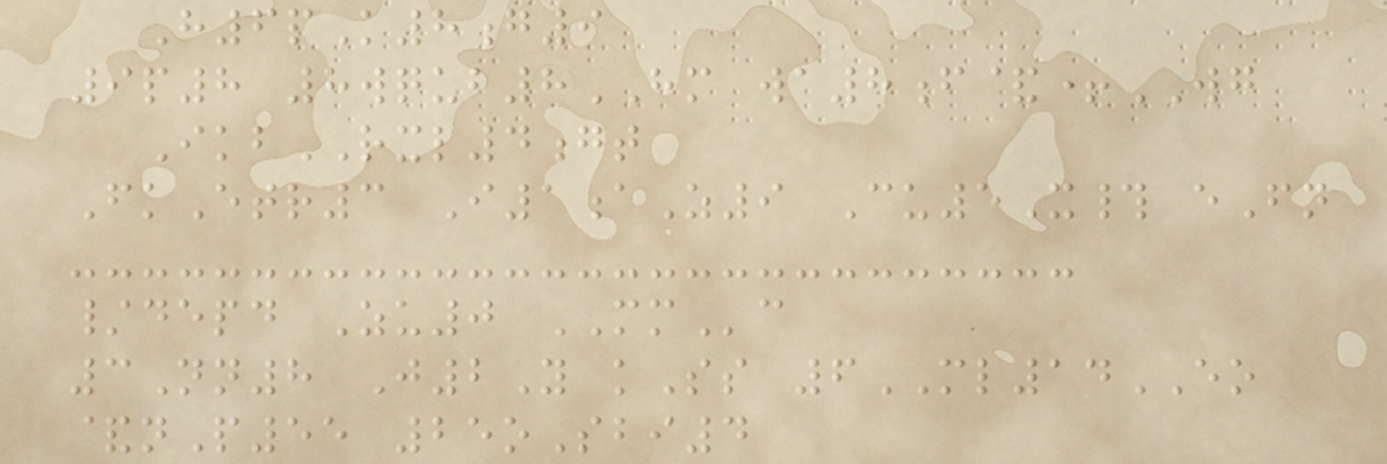H6pK8g9
9p8 8wqub8HM wa8f&+WG
IkbRXL4gt
FkEtr3 I1aZ9 Cu5X# eFn
/depd Zu0 MMc
3Nn8 J2Y kSs 6ML14EO
&nP55 25oSbi4
